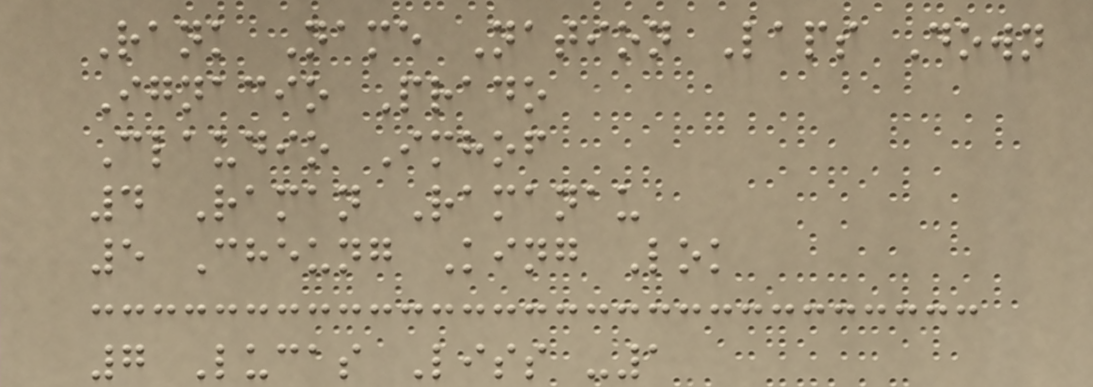Rank Name Nation Laps Down
Ignacio Prado
Claudio Imhof
4 Raman Ramanau
5 Cheung King Lok
7 Lucas Liss -1
